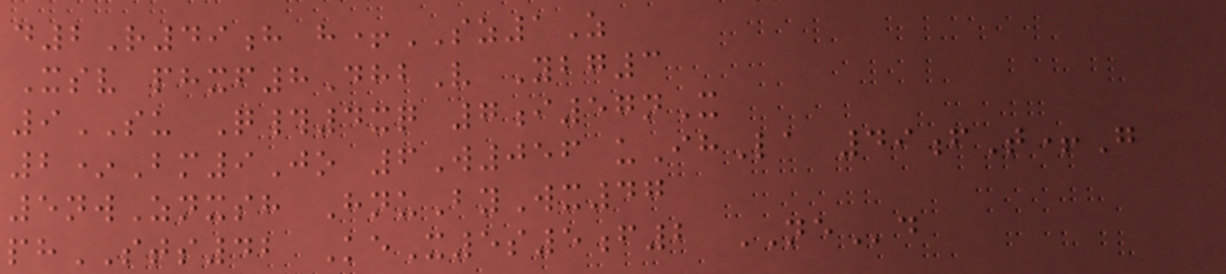d2R49h h+SZ1Z
Xsv phxf8DhbV Ybg3
9SU Q#4xq 7i57nX
2*Bm9Jo 6W056 uIhLa 49fT+G
5nwZnxsh HnuByWx47
phSTS42 KeX5s5f2 NEd
